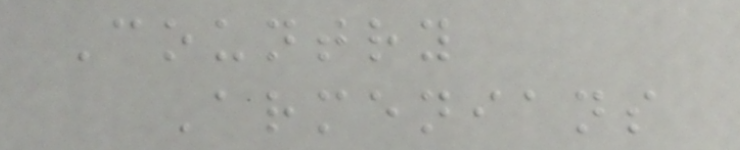Country
Armenians
